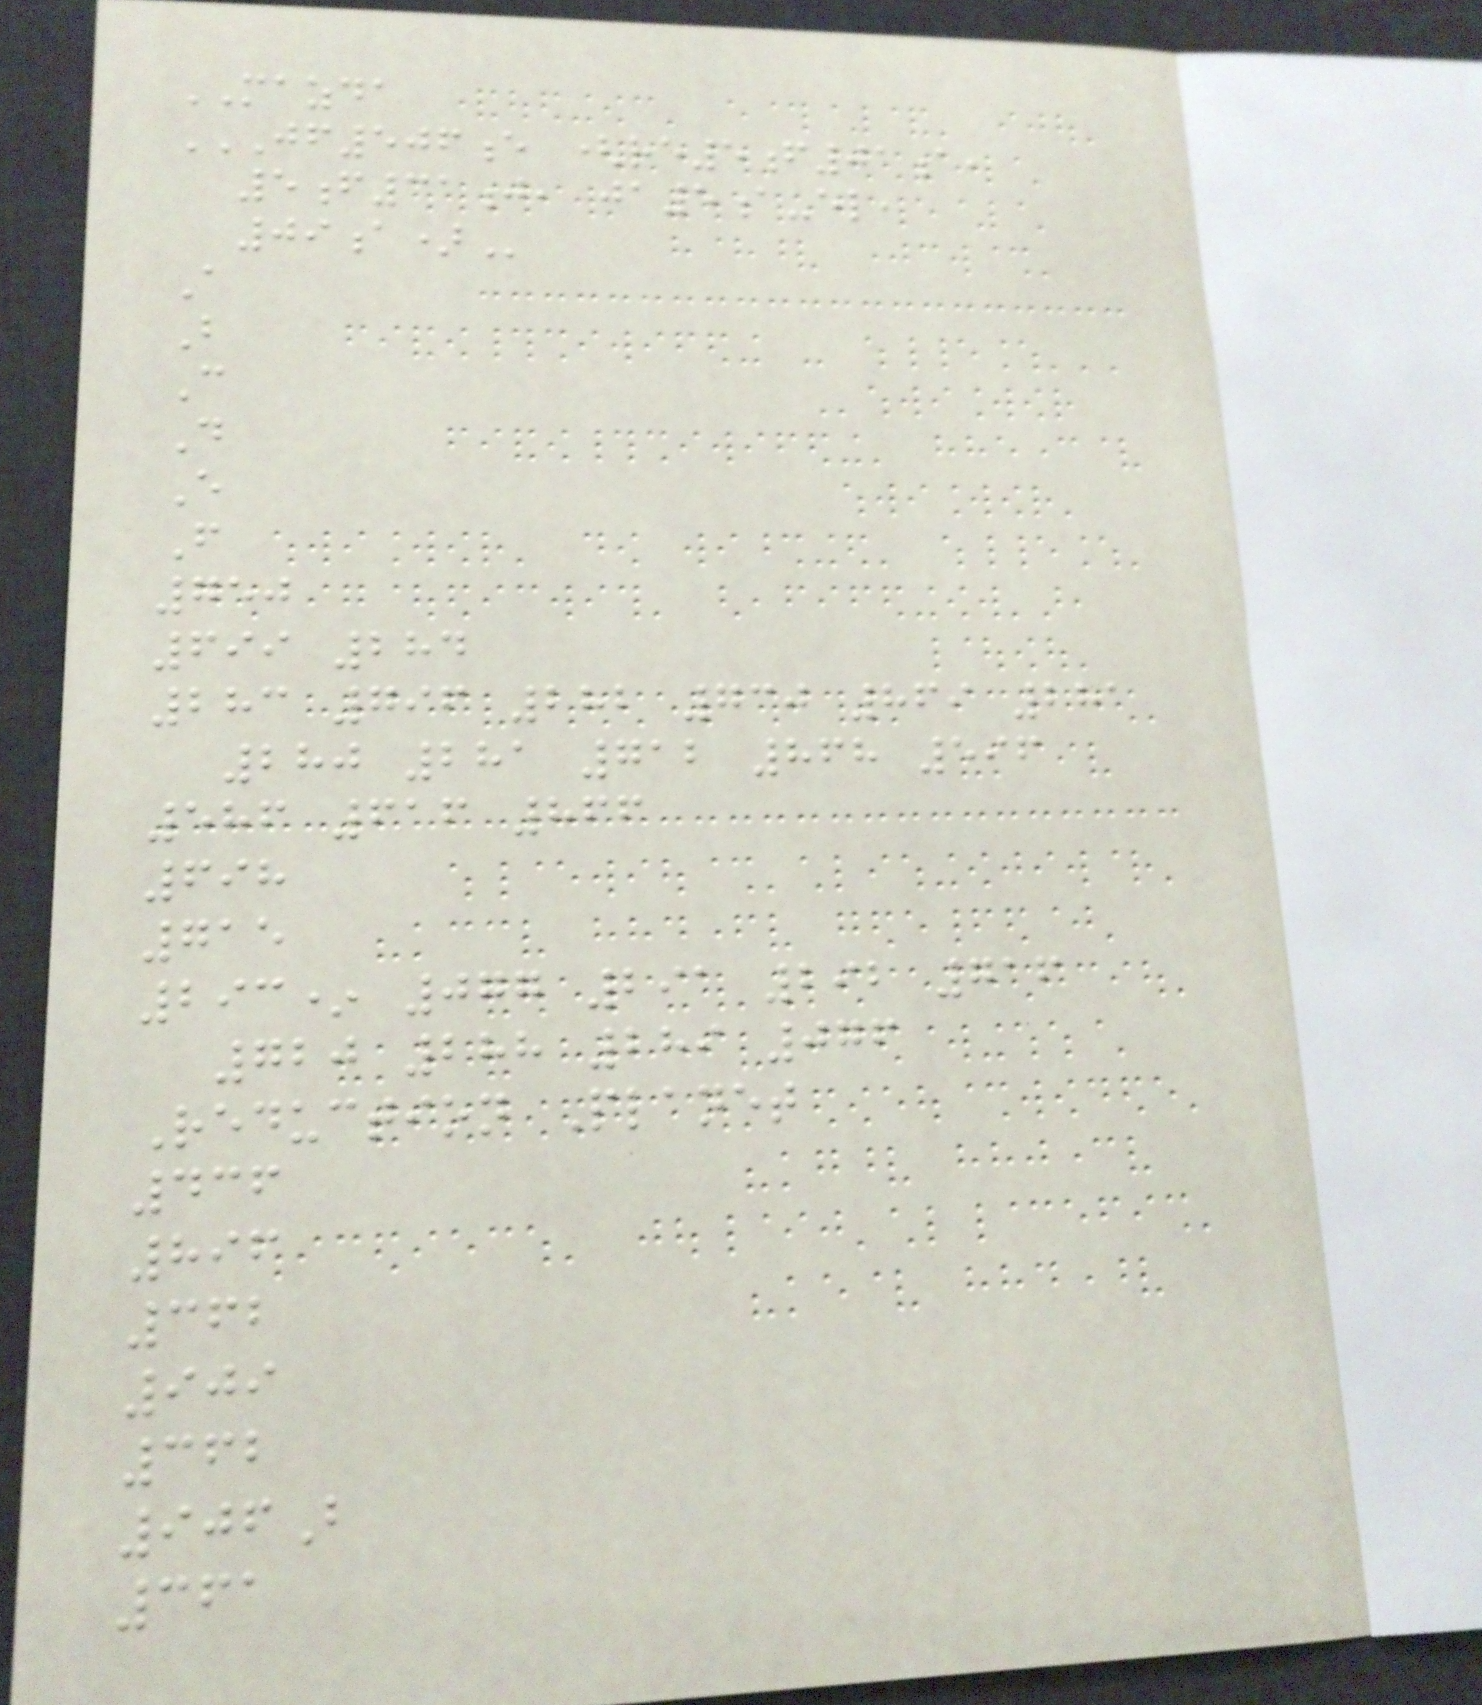MAZDA
JF506E (RE5F01A,
5F31J, JA5A-EL,
09A)
A
B
C
D
E
F
750
699 284
283 796 282 730 869 281
280 281 712 868 596
586 616 866
698
715
293* 077 291 292 716
720 288 289 076
Reduction Planet
436
896
362
909
362
906B
361
